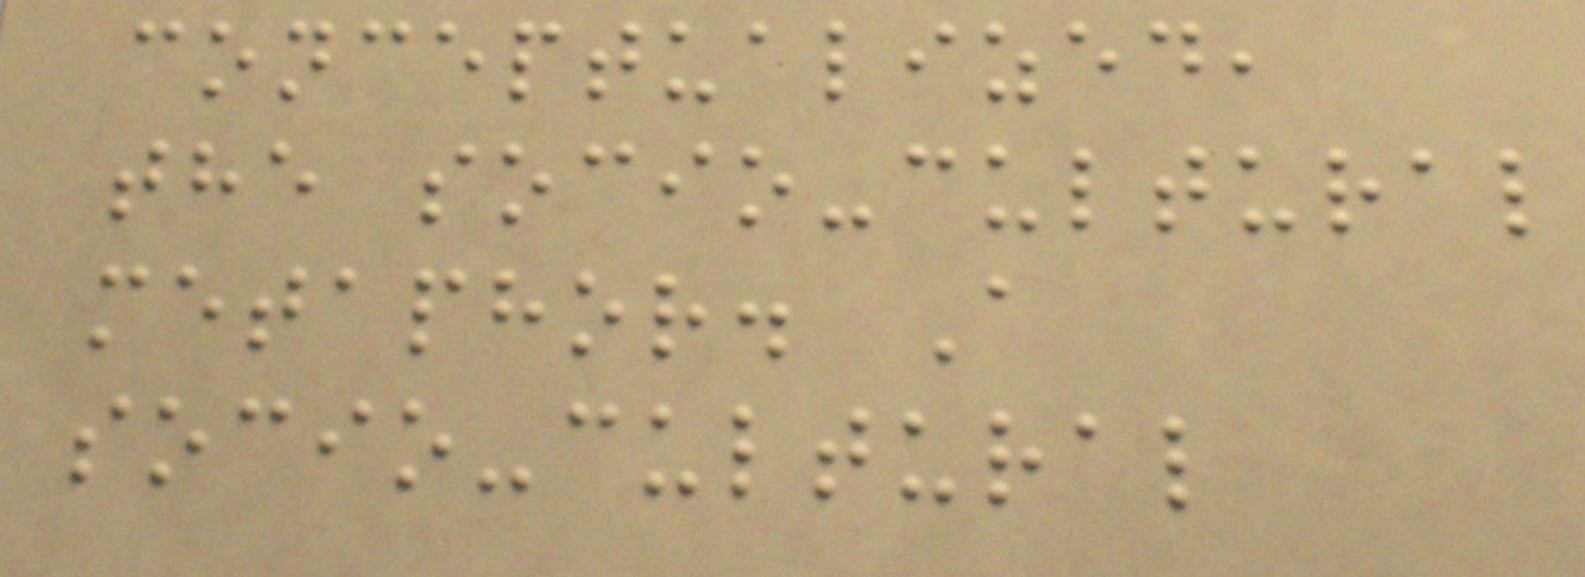conceptualized,
the socio-cultural
metaphor. A
socio-cultural
